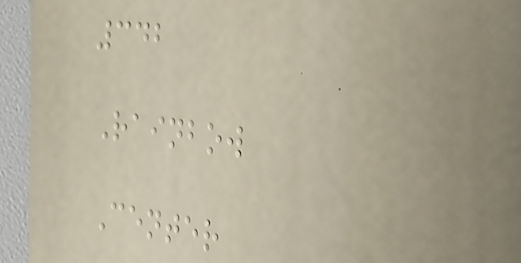342
Rainbow
Center
